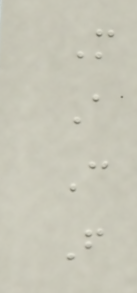M
A
C
F
